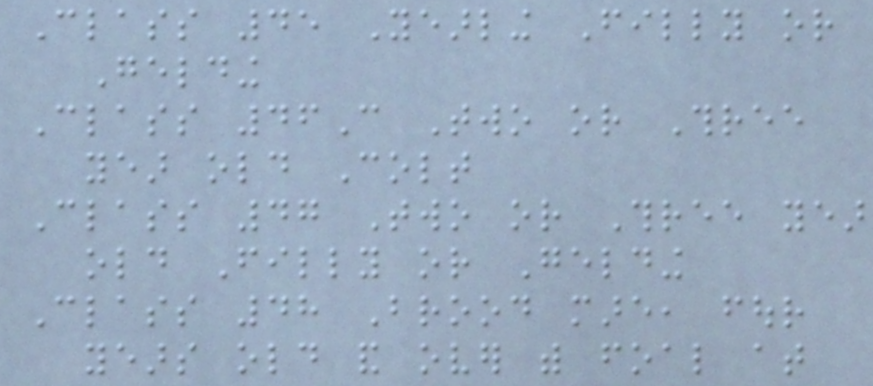Class 45 Yearling Filly or
Gelding
Class 46C Two or Three
year old Colt
Class 47 Two or Three year
old Filly or Gelding
Class 48 Brood mare, four
years old and over with foal at
